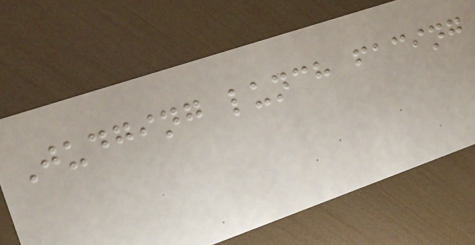Judging lunch facing
